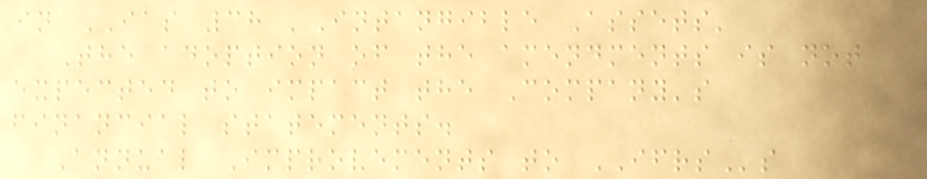in IAS 38 'Intangible Assets'
The adoption of the amendments is not
expected to impact the Company's
financial statements.
Annual Improvements to IFRSs
